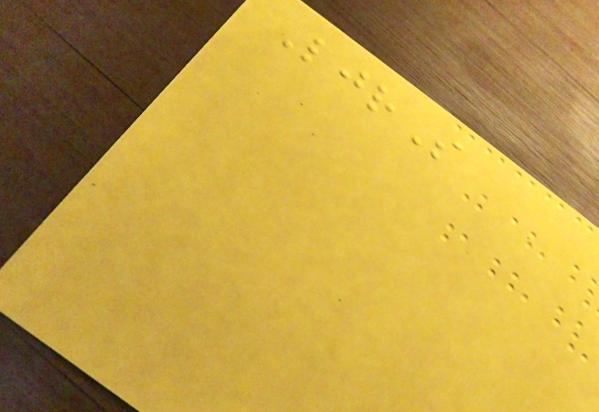LjrS
